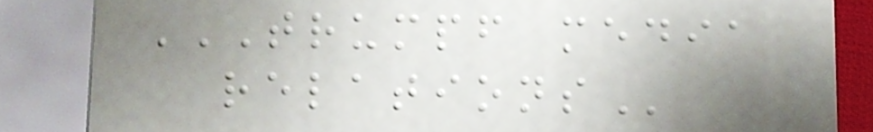TRUMPF MEDIA
RELATIONS
